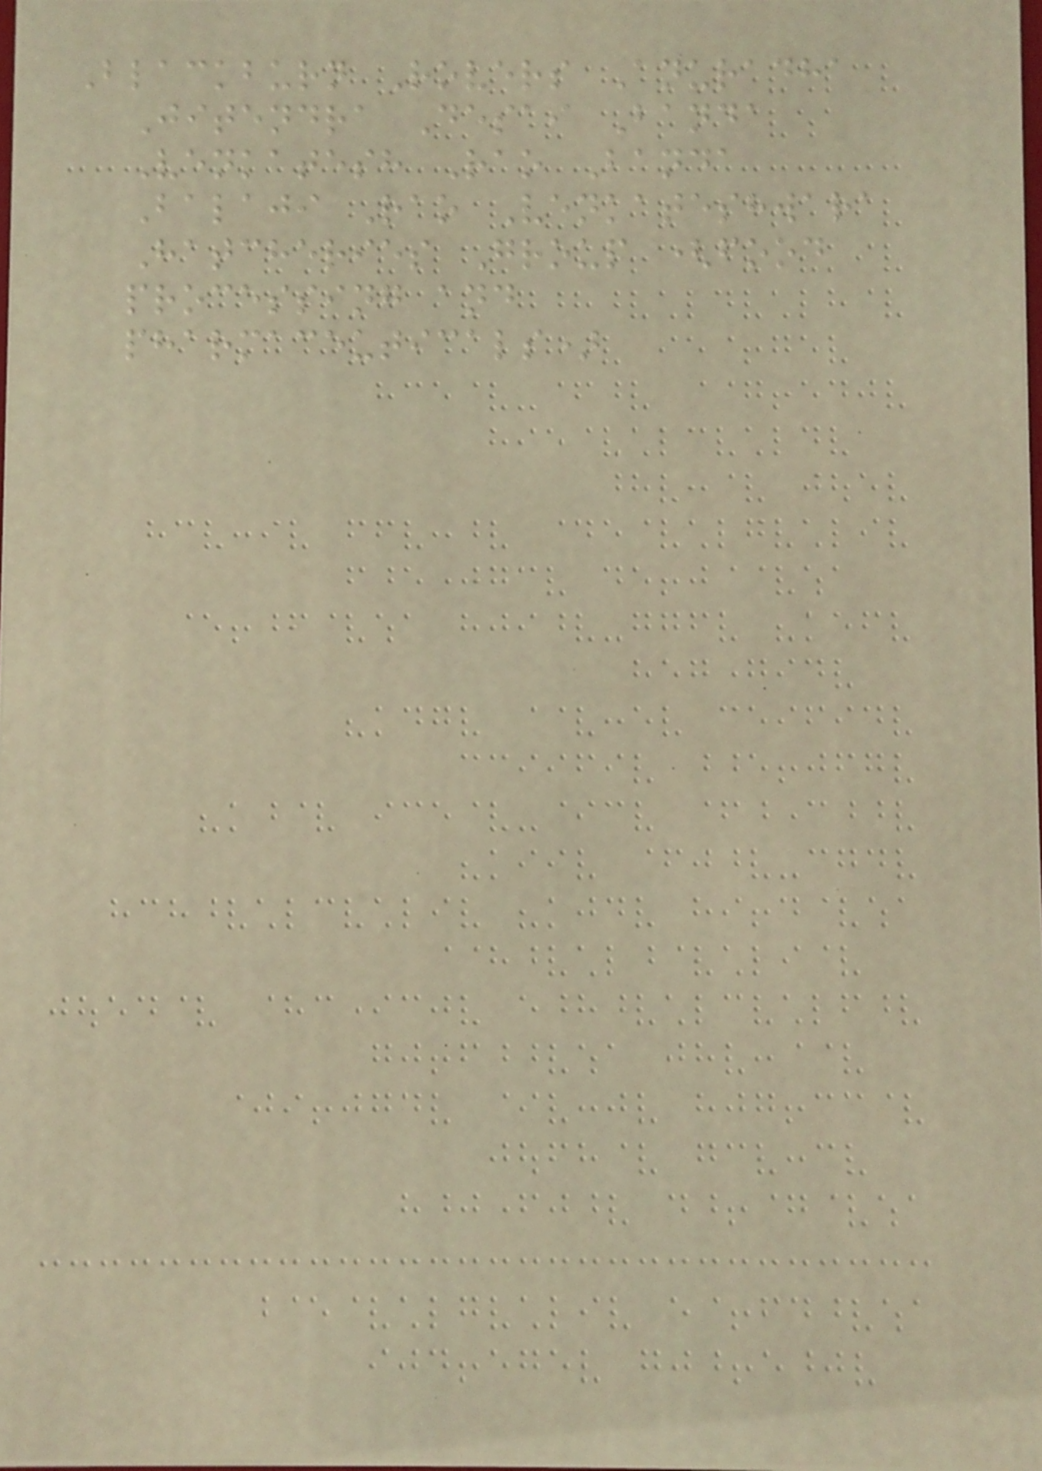Blackburn Rovers Anuradha
Jitendra Desai Banda
Venkatesh Rao Banda
Balaji Rao Venkateshwara
Hatcheries Group (food
processing and
pharmaceuticals)
